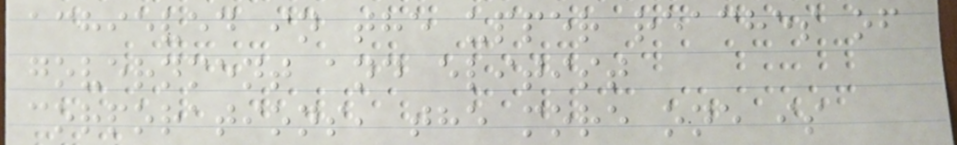achieved in the upper reaches of
government and elitist
corporations, the more one is
